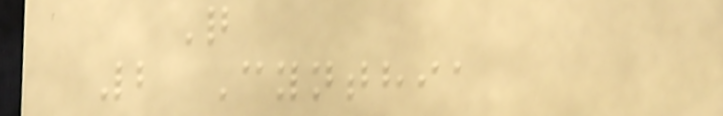Q
2 Cynthia
